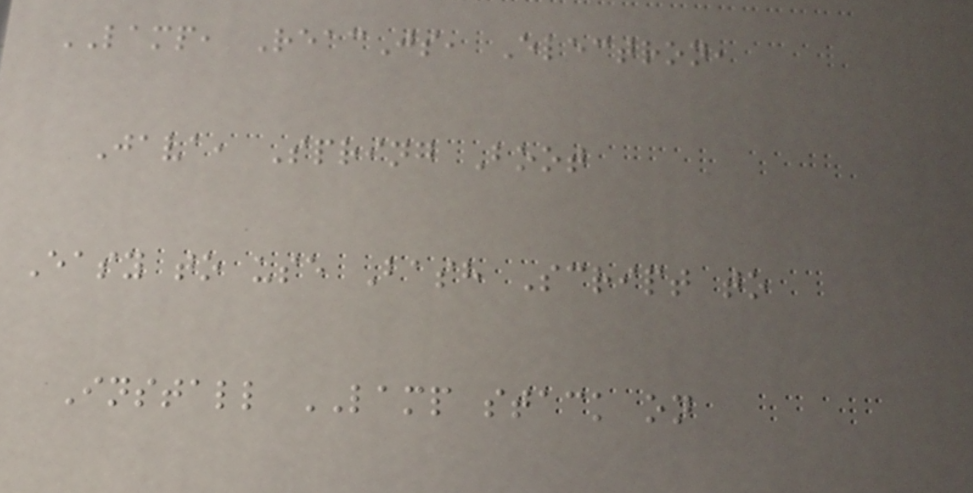LAMP, ReacJs, Electron,
Java, Spring Boot
Easy to use Bash Script to
Install LAMP stack on
